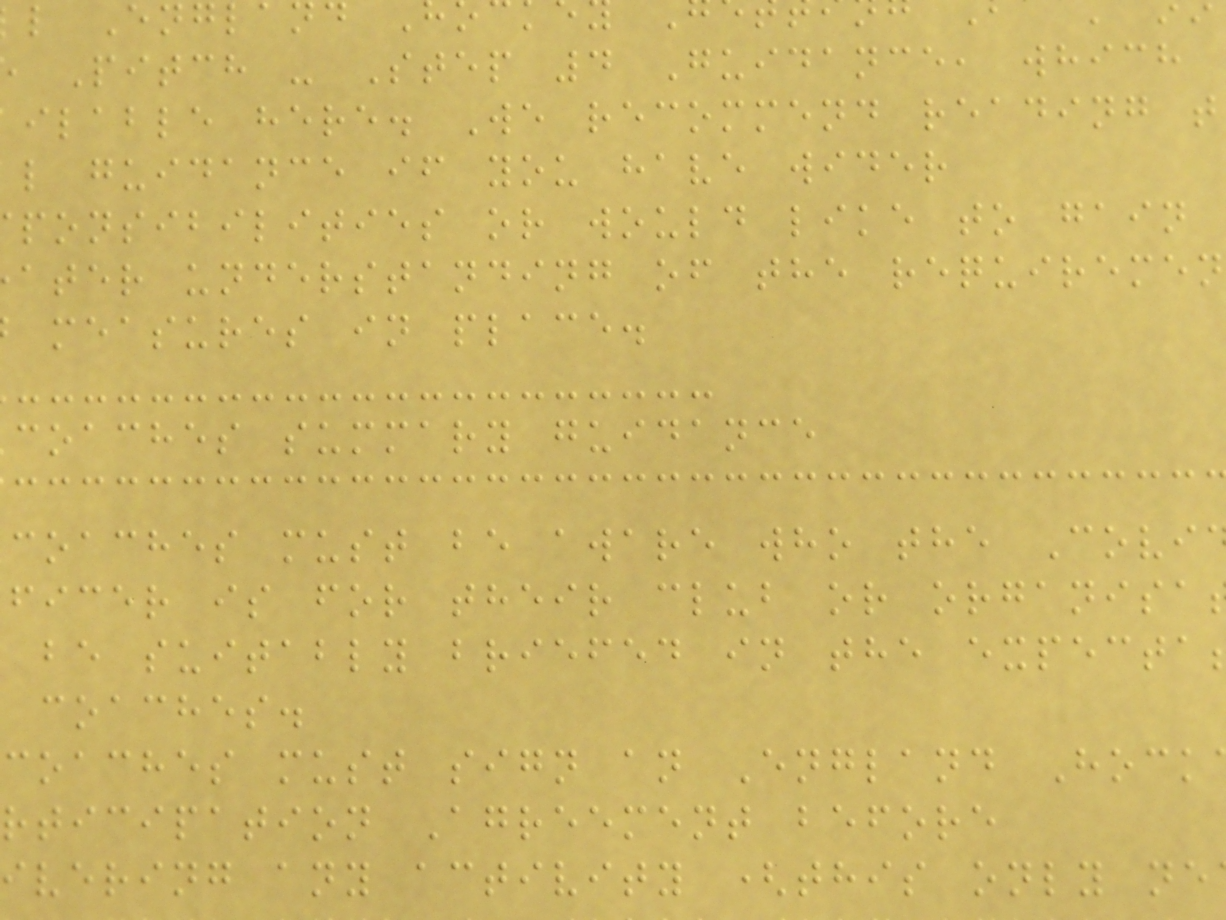Pitch - Step 4 Guidance, which
ilable here. We recommend reading t
l guidance if you have wider
ponsibilities or would like to gain
ater understanding of the requiremen
measures in place.
coaches summary guidance
coaches must be aware who the Covi
ficer is for their club or organisa
be suitably briefed in the expecta
coaches.
coaches must sign an England Hock
rticipation Agreement before
ivering any activity (this only ne
